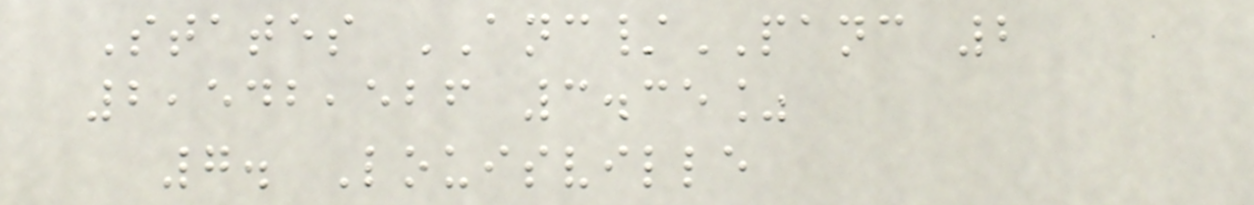States ANC/PANC 2
2,542,526 3.35%
7. Louisville
